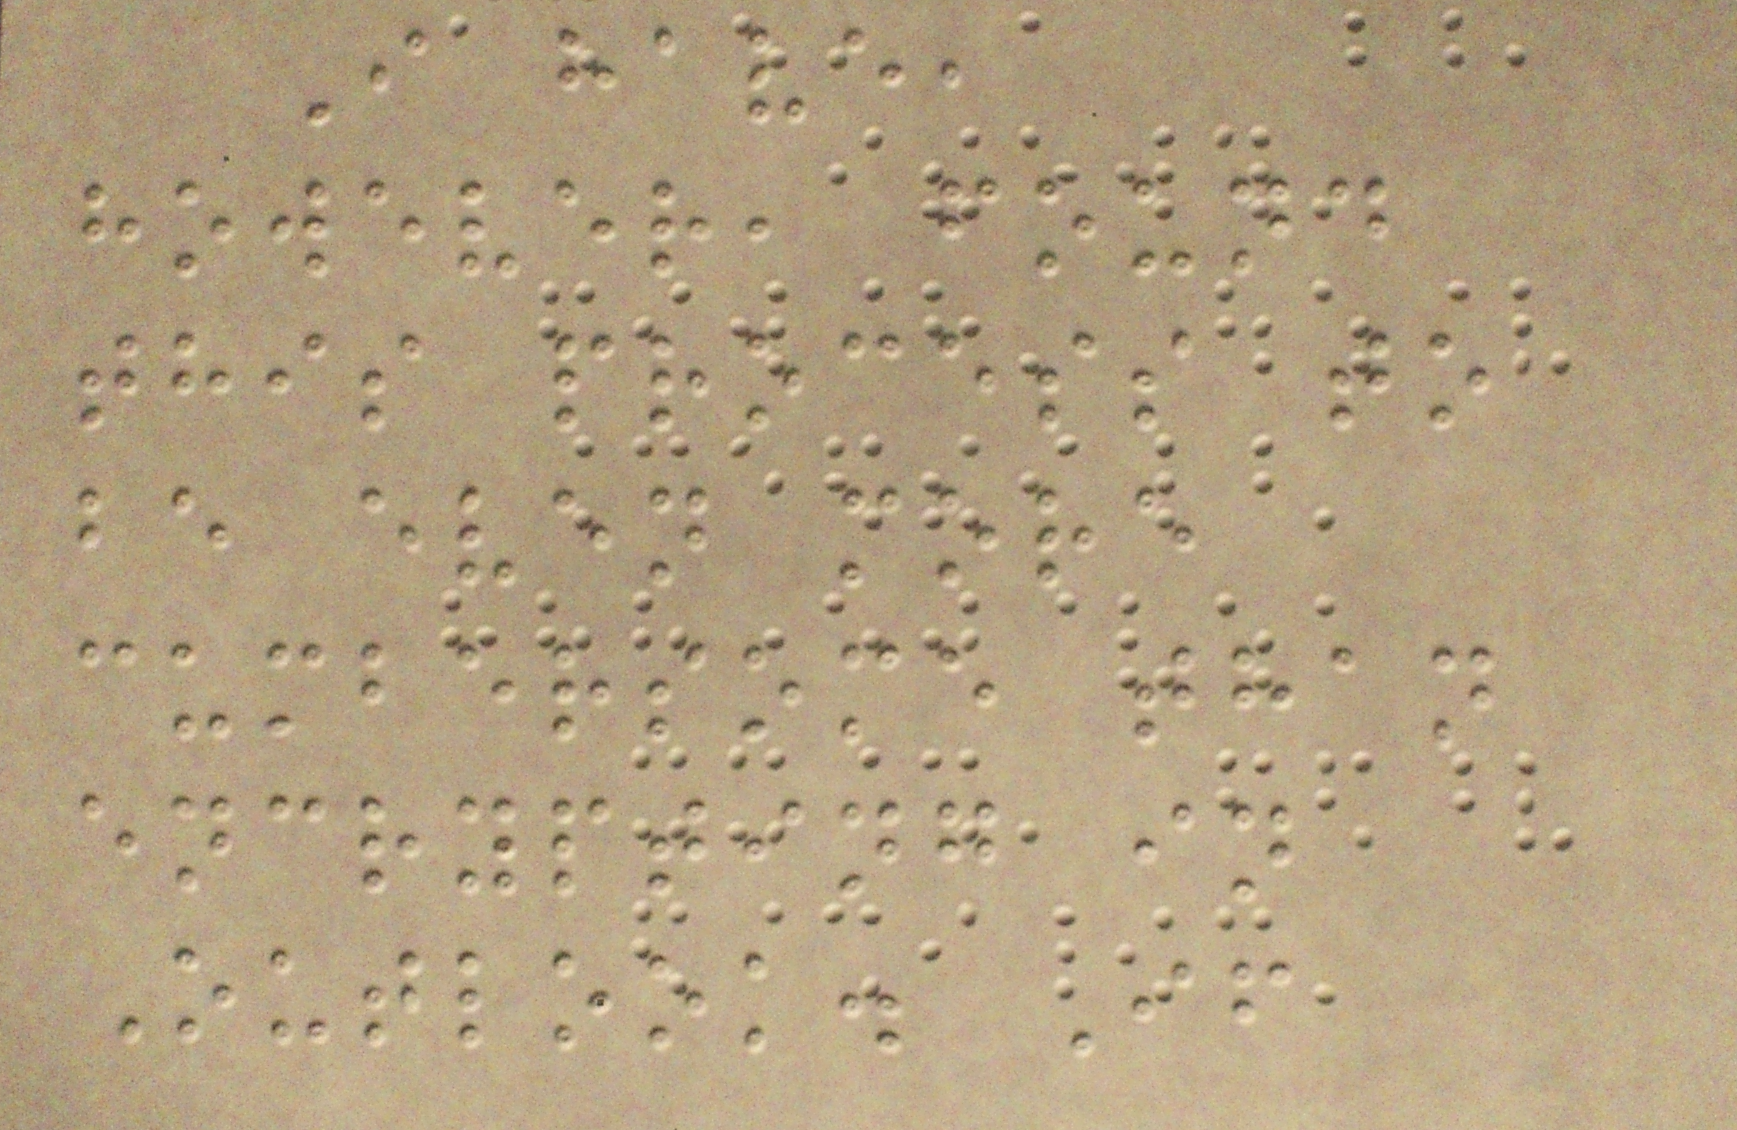I have,
however, found
this process to
be even more
cumbersome than
encrypting in
Outlook. If
